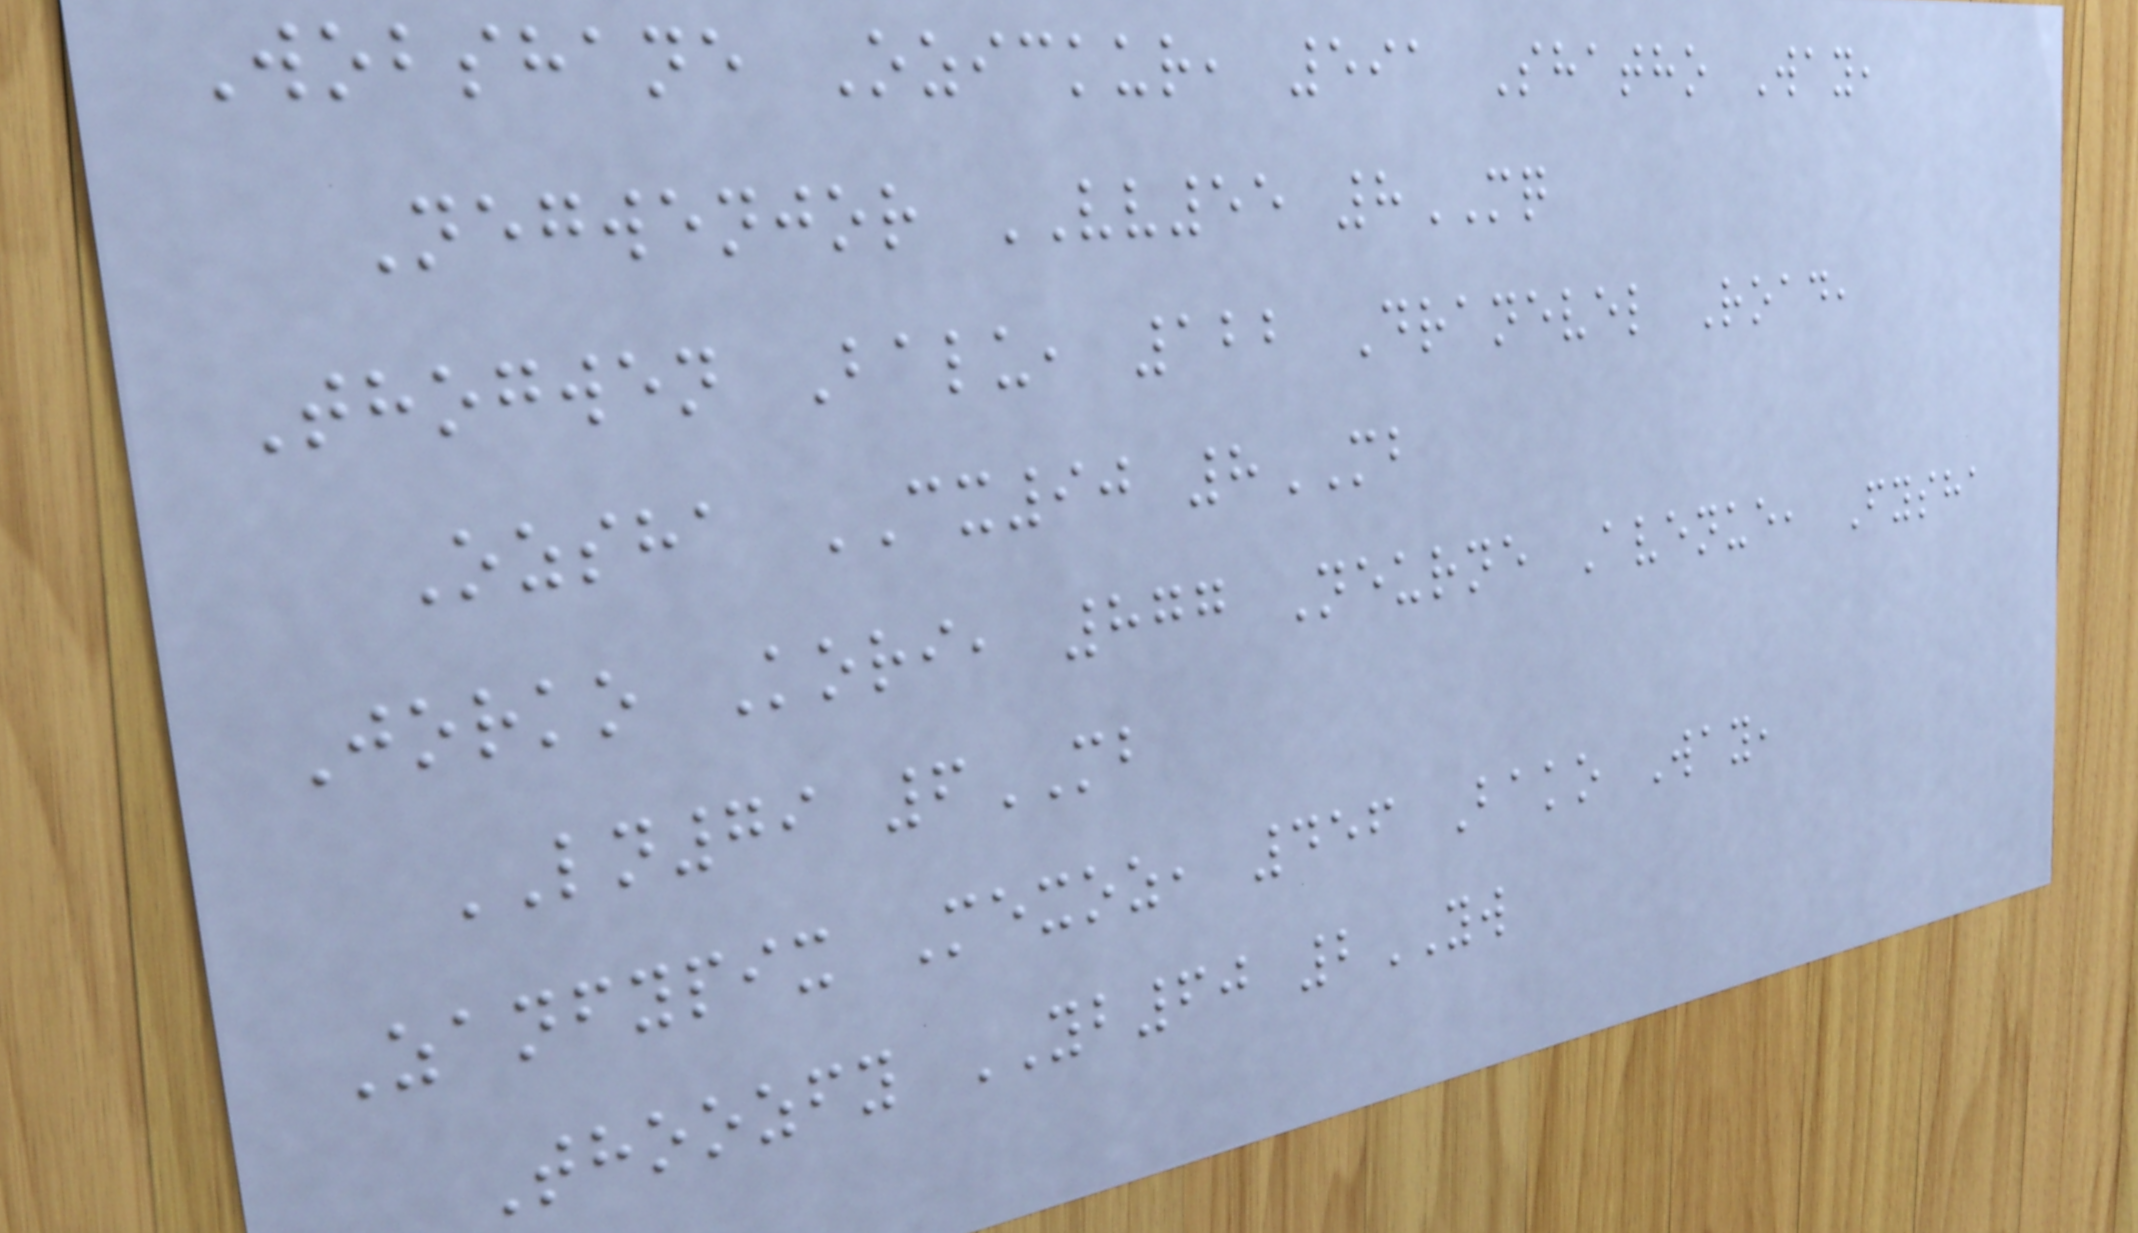Wobshane Ozickur, 591 Shatho Way,
Negwenjor VV55 8MQ
Thogwen Balu, 122 Dranevel Road,
Ozsha CX90 8MB
Jorko Kori, 877 Neurne Avenue, Fysha
LN79 6MB
Zanfypix Mexoz, 456 Bako Way,
Thoozfy YB60 2YW
